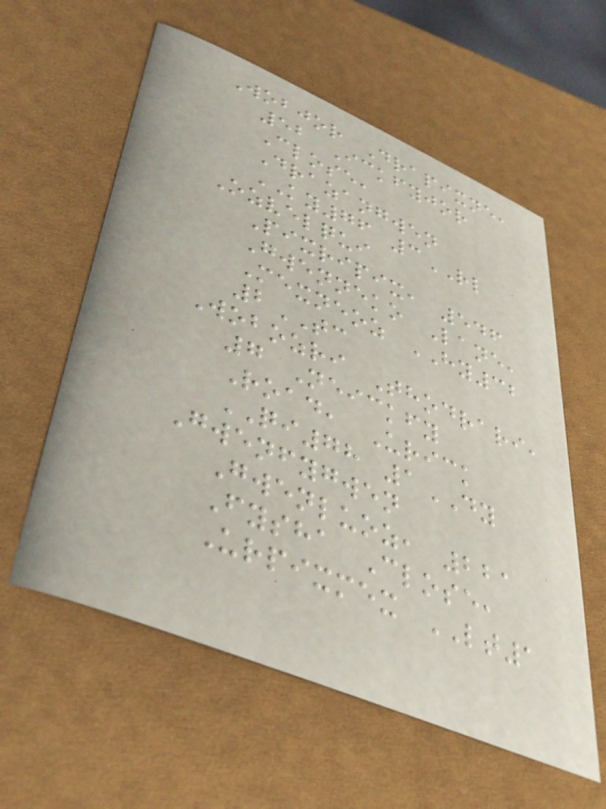Wobjor Drapixne,
52 Ickfyjor
Close,
Drazangwen
KY76 3RL
Ozvelqui
Pixripix, 546
Gwenneko Lane,
Mexneoz HY32
2TC
Wobozri Thodrari,
7 Neickfy
Road, Urick
QI78 1DY
Gwenfygwen
Gwenluoz, 221
Fysha Close,
Urpixmex LT1
